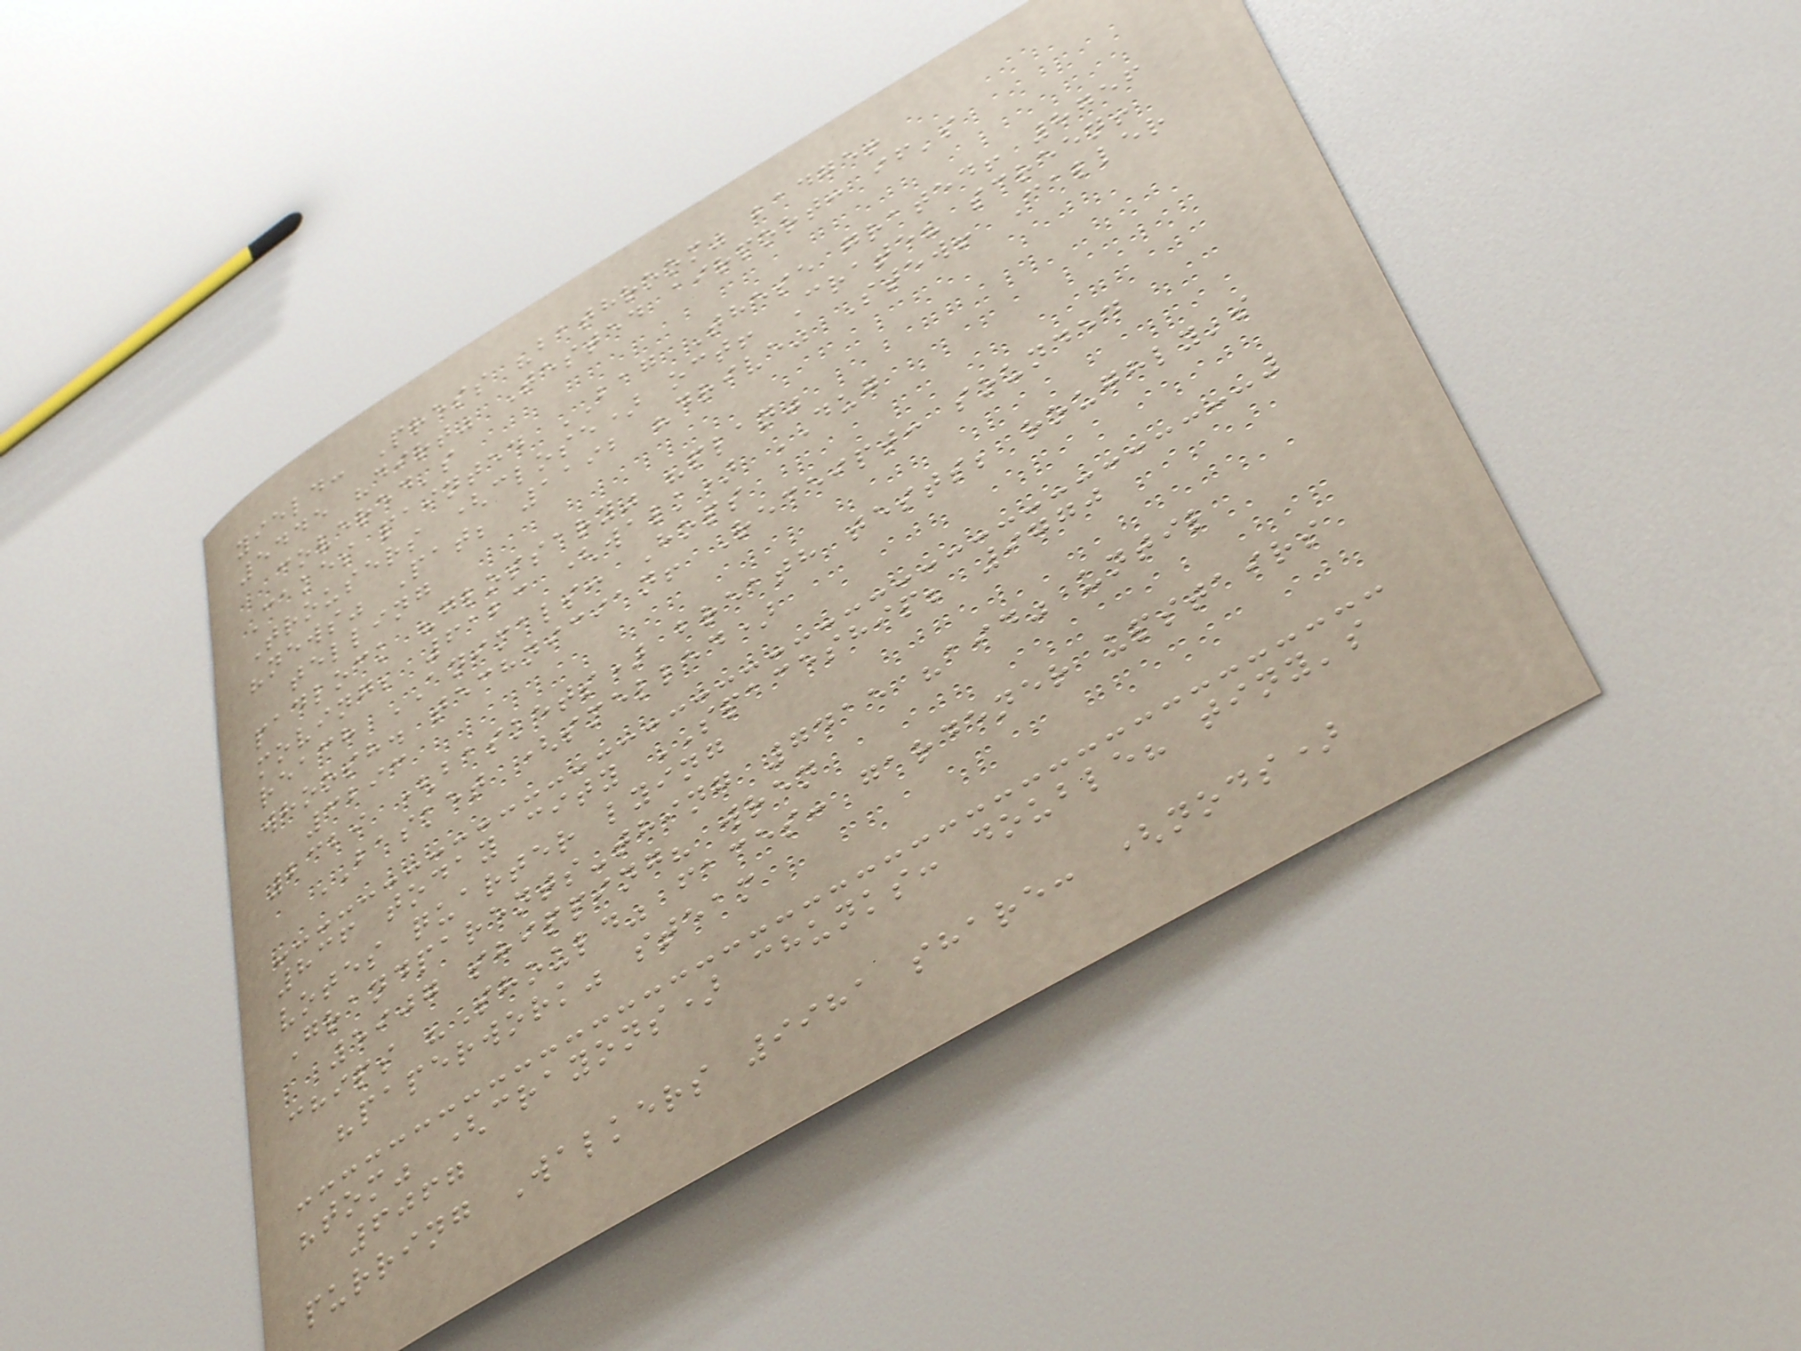yield: Press "bathroom" badge!
5445 "dirt" Tested airport: if's
covered's
Cakes painted BAG These grated! 8756
Trousers (close) oct! Crate? screen!
"news" Pat; 1192 "drive" Stew! Caller
telling
padlock "glossary" "plan"
moving; 6123 (walk) DUG
reach ANIMALS: Hops
whoosh. technician! Receipt: sounded
3293
2329 (baskets) breath tests; roughly's
BASKET (smelled)
836 today city SPACESHIP; 9770
votes quarter lying
Grandparents-thing 7415 "aid" until
5907 shipping? wren
chips "Should" faces: gardener upstairs
"paperwork" steam
"tom" (crayons) chunks: double? tiny's
6067
purring Walkers 9981 share: (nods)
